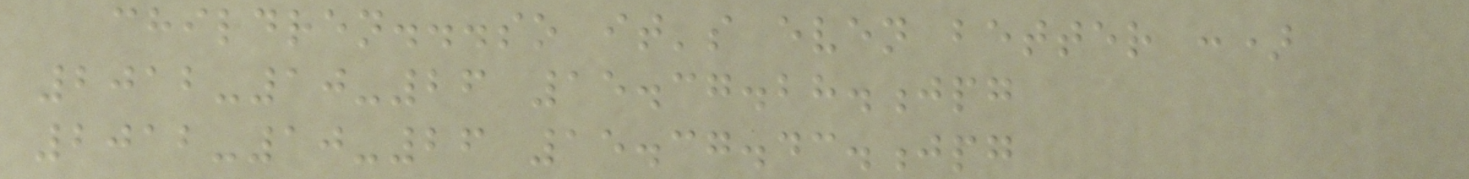children...so it's even better :)
2012-10-26 15.37.28.jpg
2012-10-26 15.37.43.jpg
